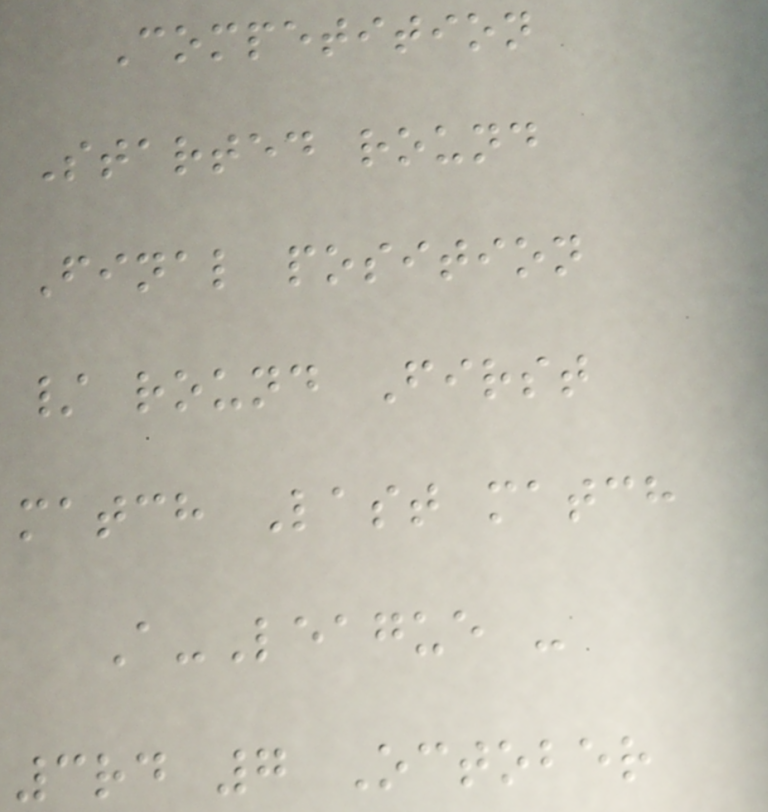Competition
Started round
Final position
/ round First
match Last match
A-League -
3rd 7 October
